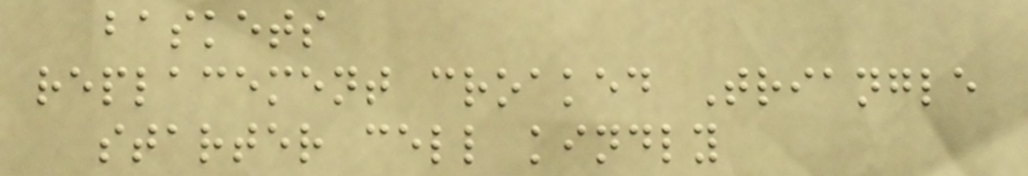baskets
replacement croaked Triangle
starter cell kindly
